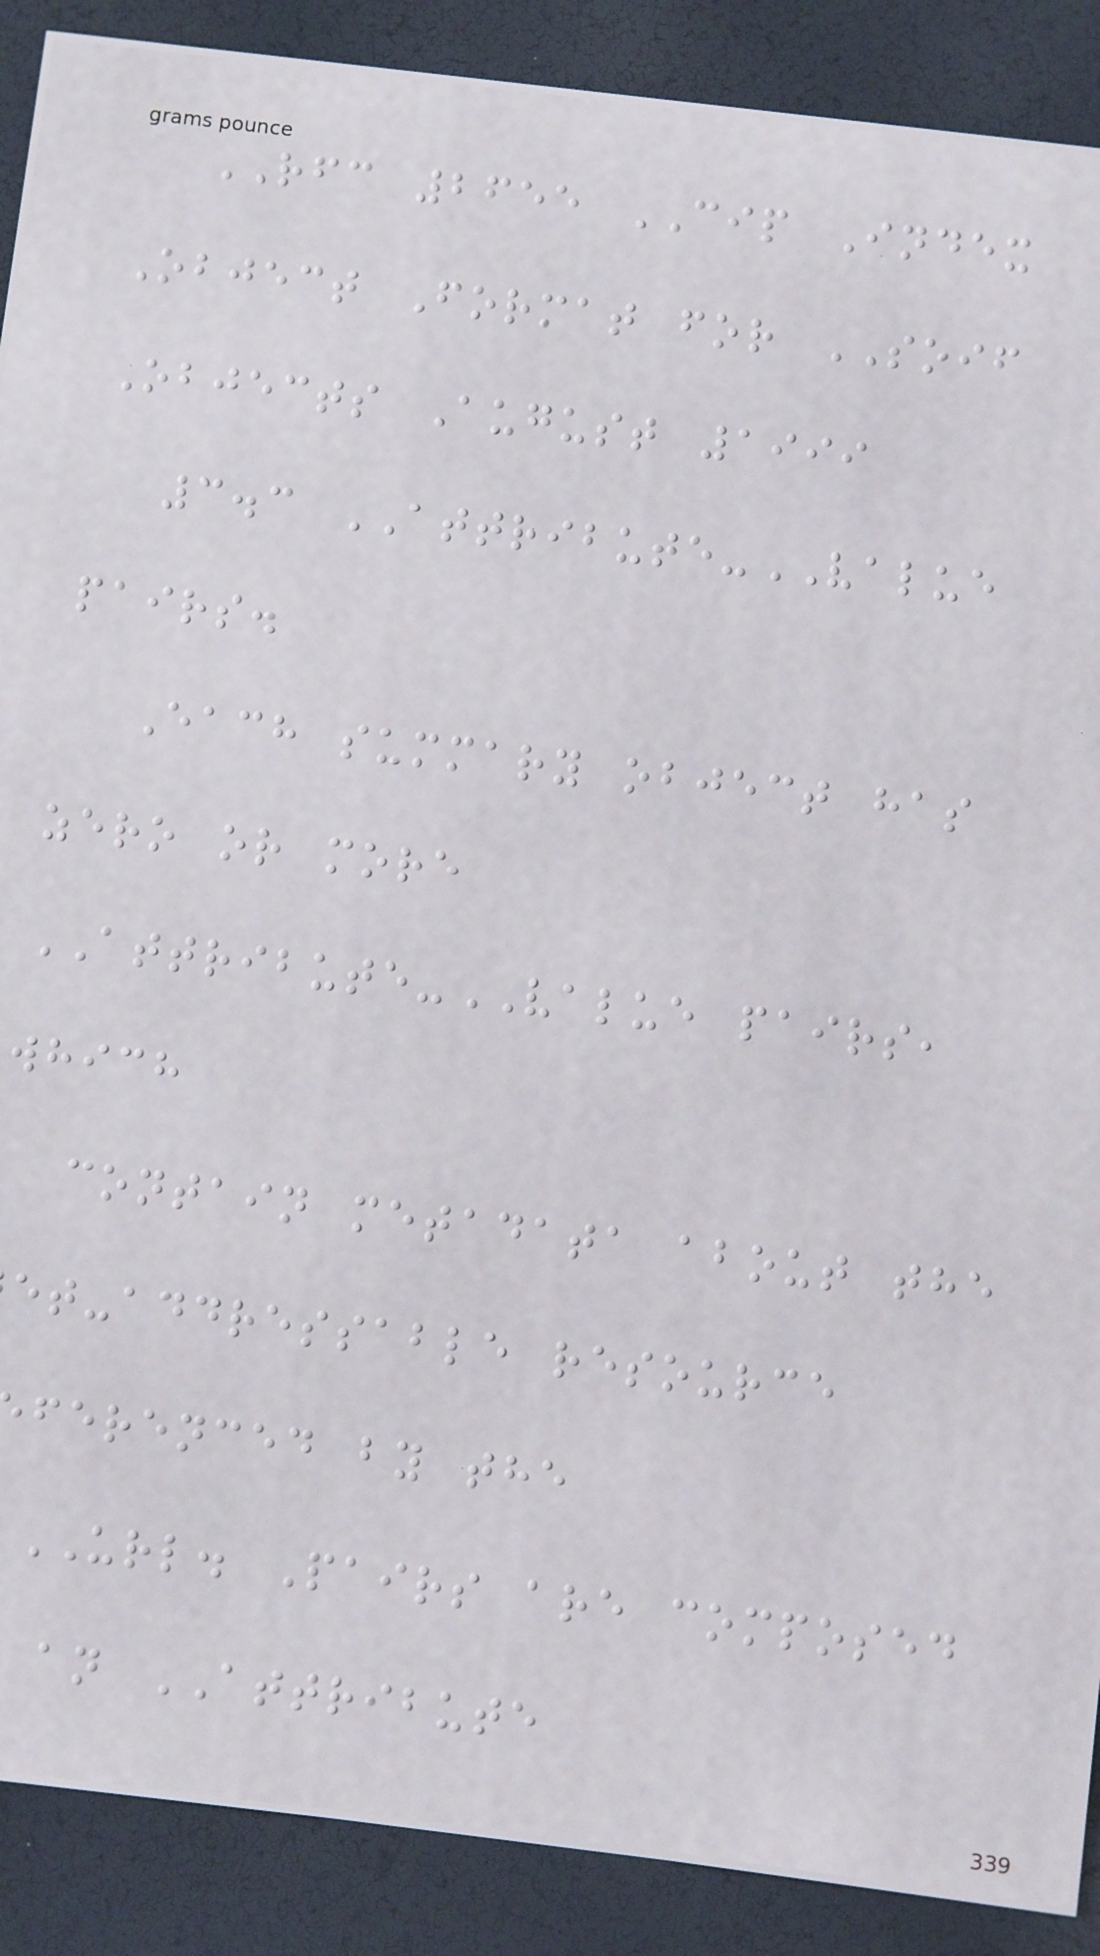RFC 2655 CIP Index
Object Format for SOIF
Objects August 1999
3.3 ATTRIBUTE-VALUE
pairs.
Each summary object has
zero or more
ATTRIBUTE-VALUE pairs,
which
contain metadata about the
et-addressable resource
ferenced by the
URL. Pairs are composed
an ATTRIBUTE
